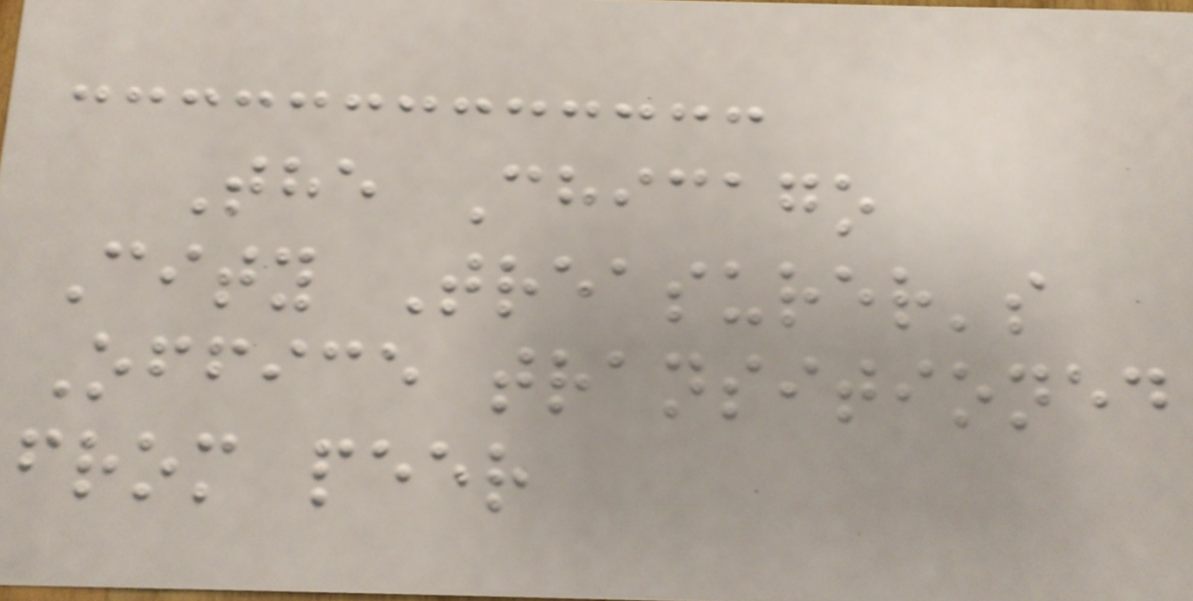The Chicago
City Treasurer's
Office transitioned
from peer
